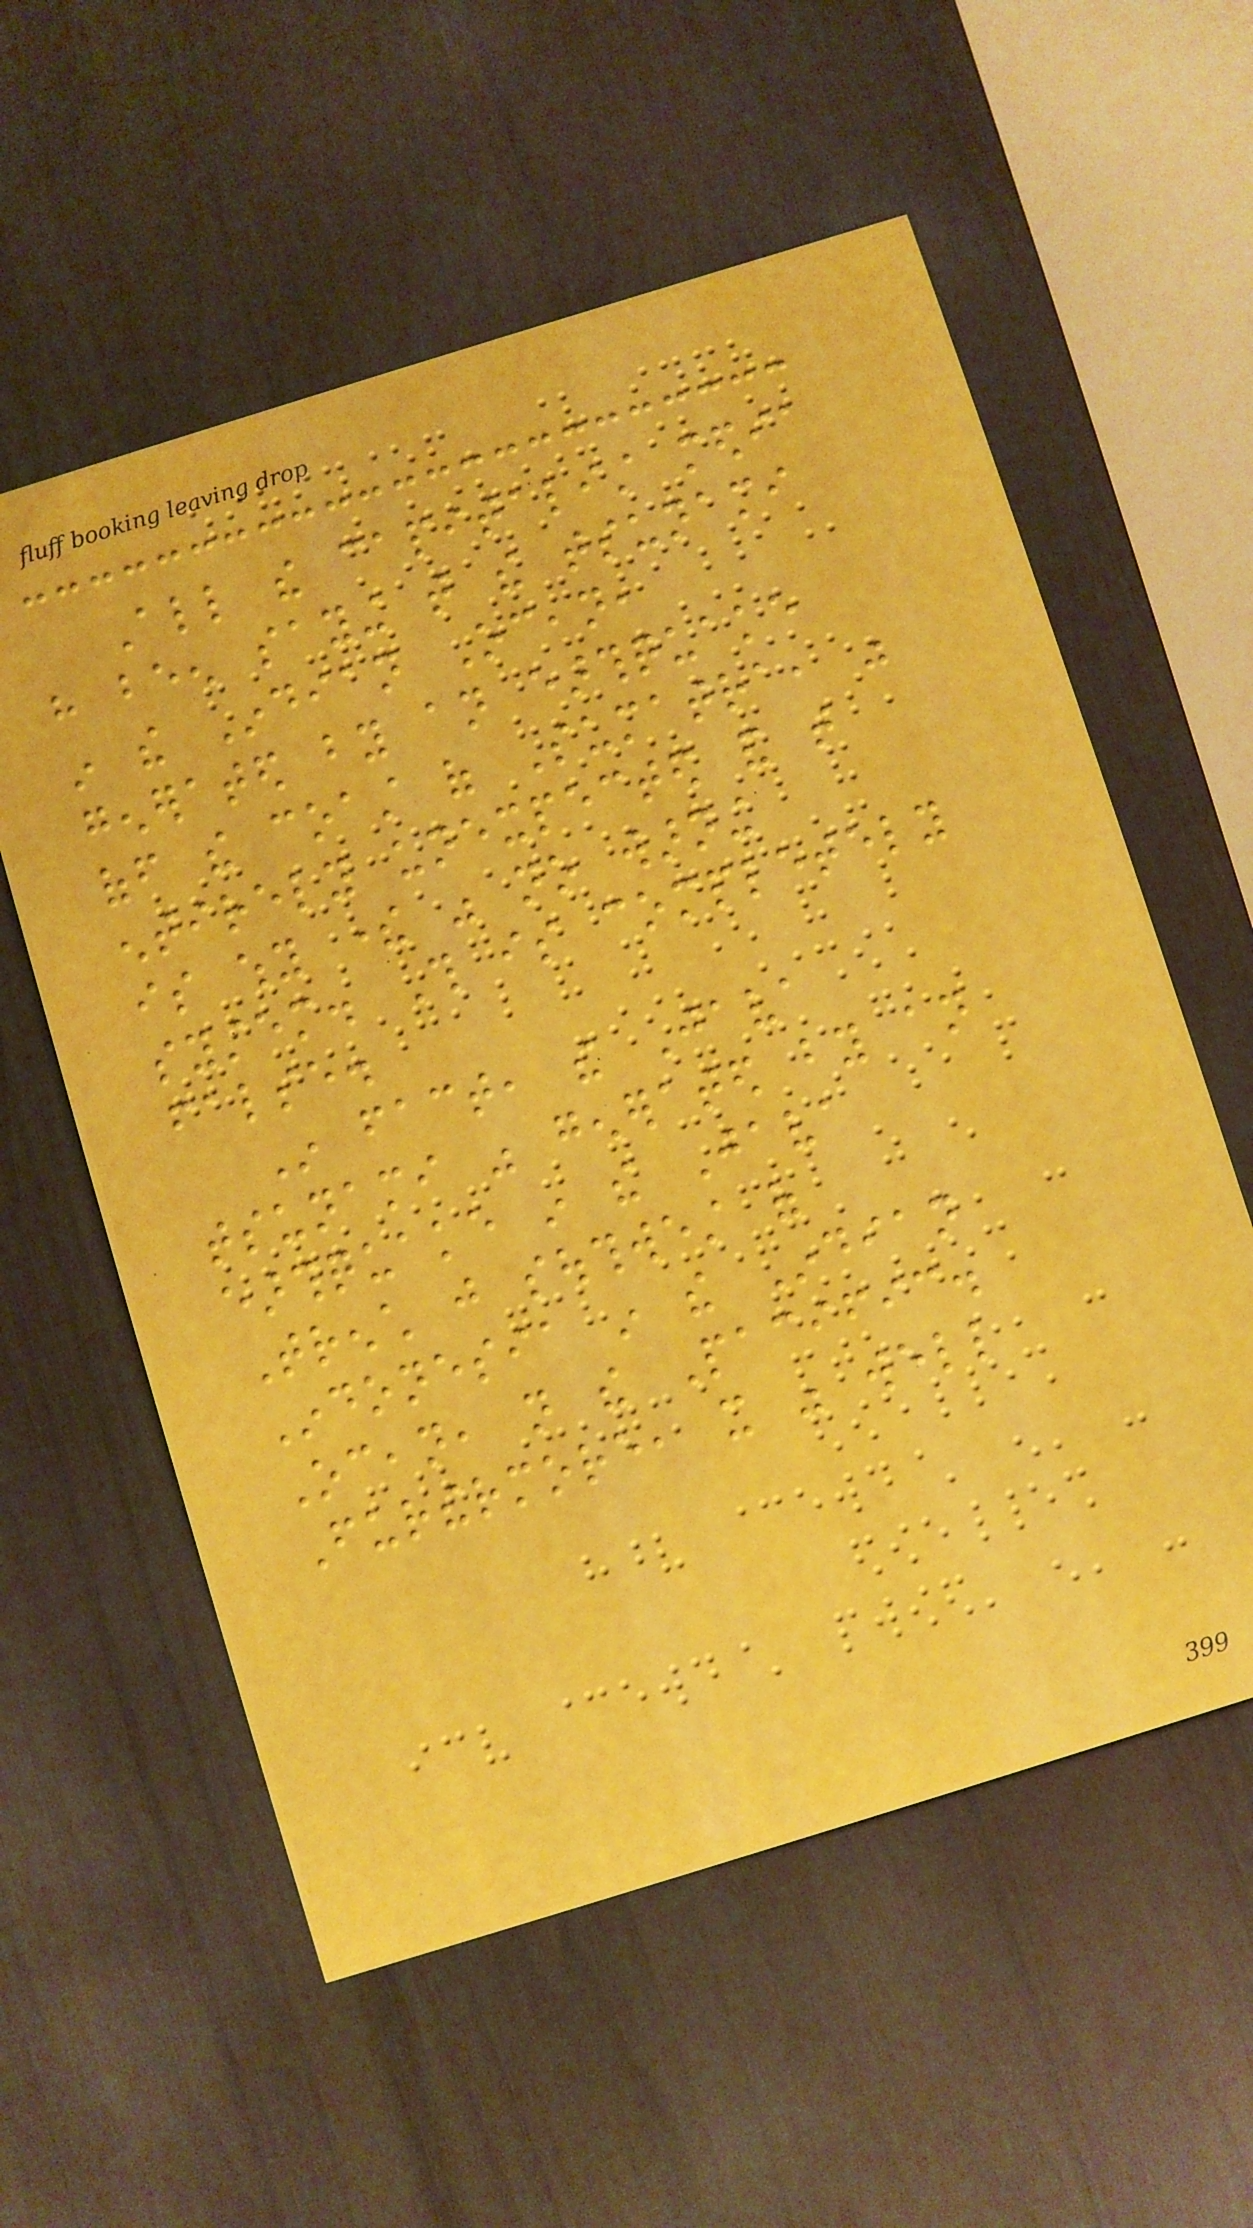All the capitalist media
have been saying that the tsunami
in the Indian Ocean,
generated by an earthquake
off the coast of Sumatra, was
entirely unexpected and that
is why there was no warning
system. This is completely
false.
In fact, the Java
tsunami was generated by an
earthquake in the Java
Trench just southwest of
Indonesia in the Indian
Ocean, not the Pacific.
Furthermore, it was well
